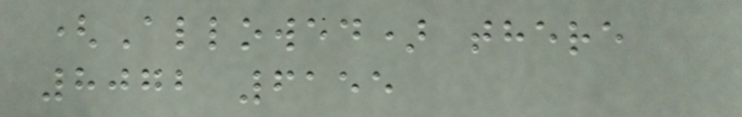(Allowed) there
8072 6155
